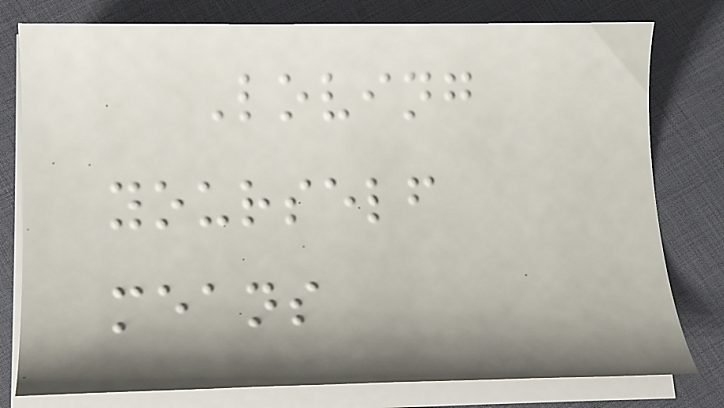Loving
yourself
means
